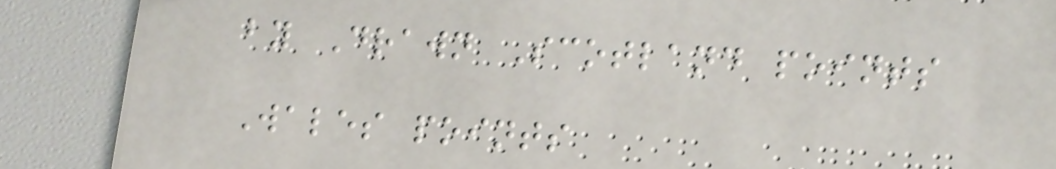by Drawn Scotland points
Wales points
